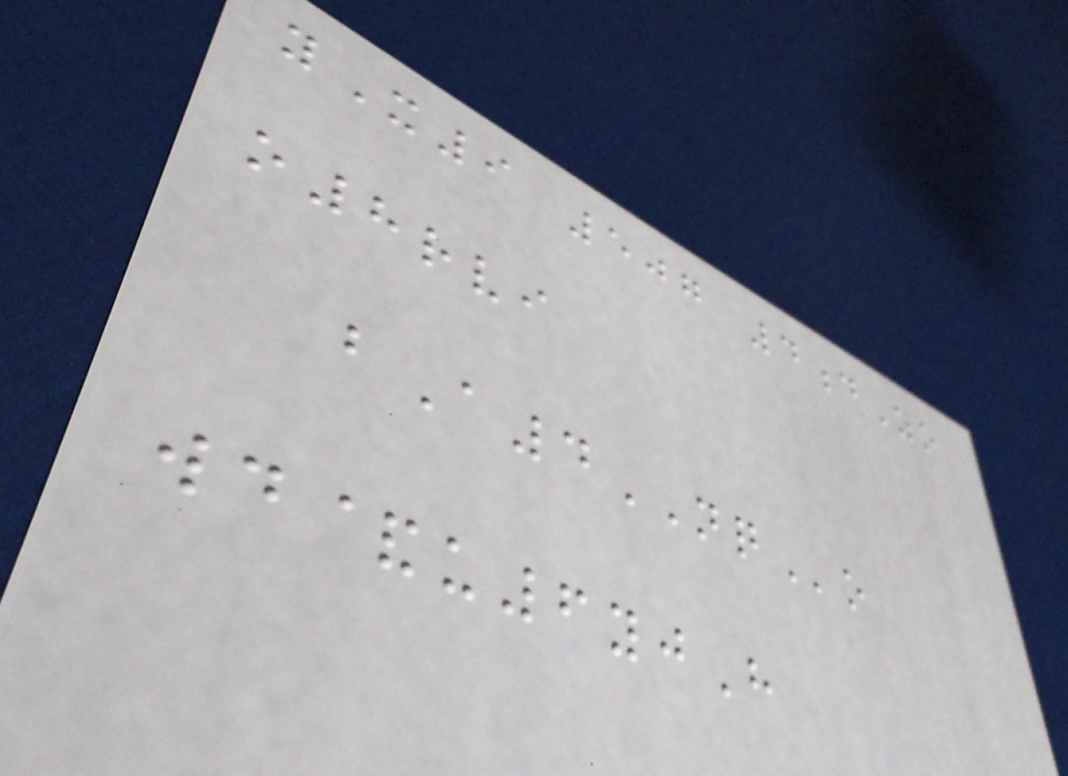yX9 507 4dZo
o8rvi
bA4NQo
wd&u6yjH
